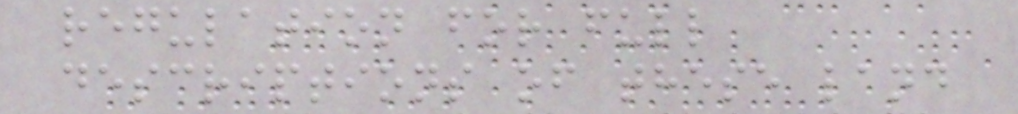regulation for full
descriptions of these land
